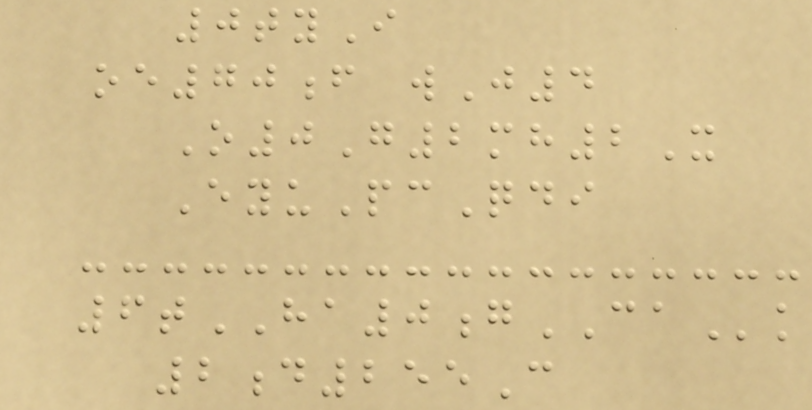0tyI
oe70f wJ4
O0G2mh2X
EyuPcQdi
6tHA0gCAk
2d255C
